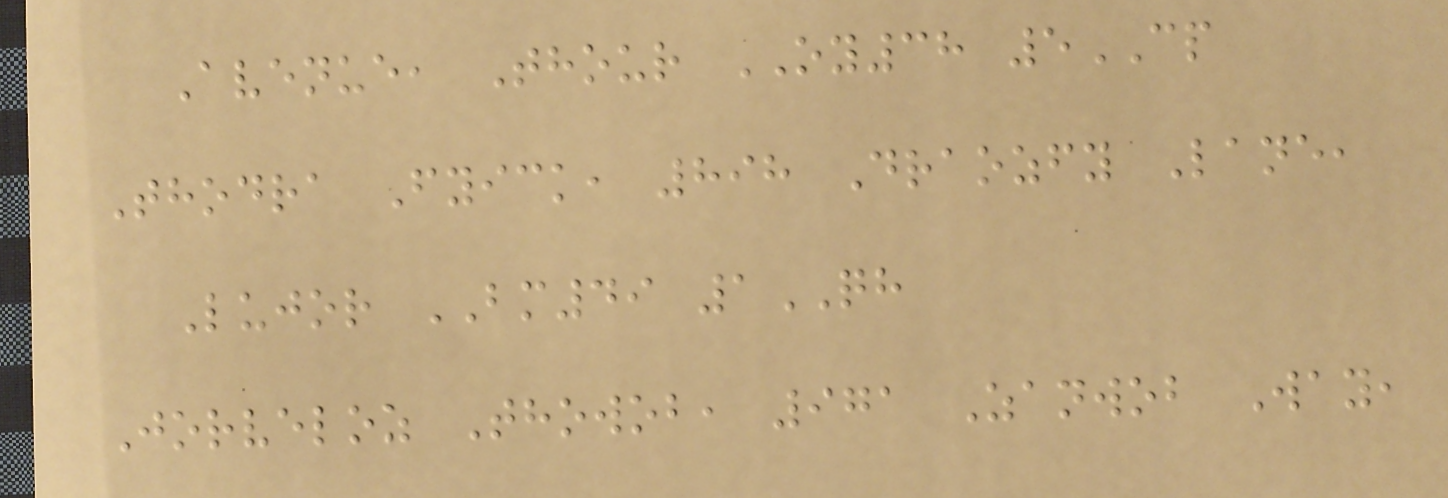Avenue, Thour OY38 5CP
Thodra Fyick, 898 Draozfy Lane,
Lujor BM49 1QH
Jorveloz Thowob, 971 Zanwob Way,
